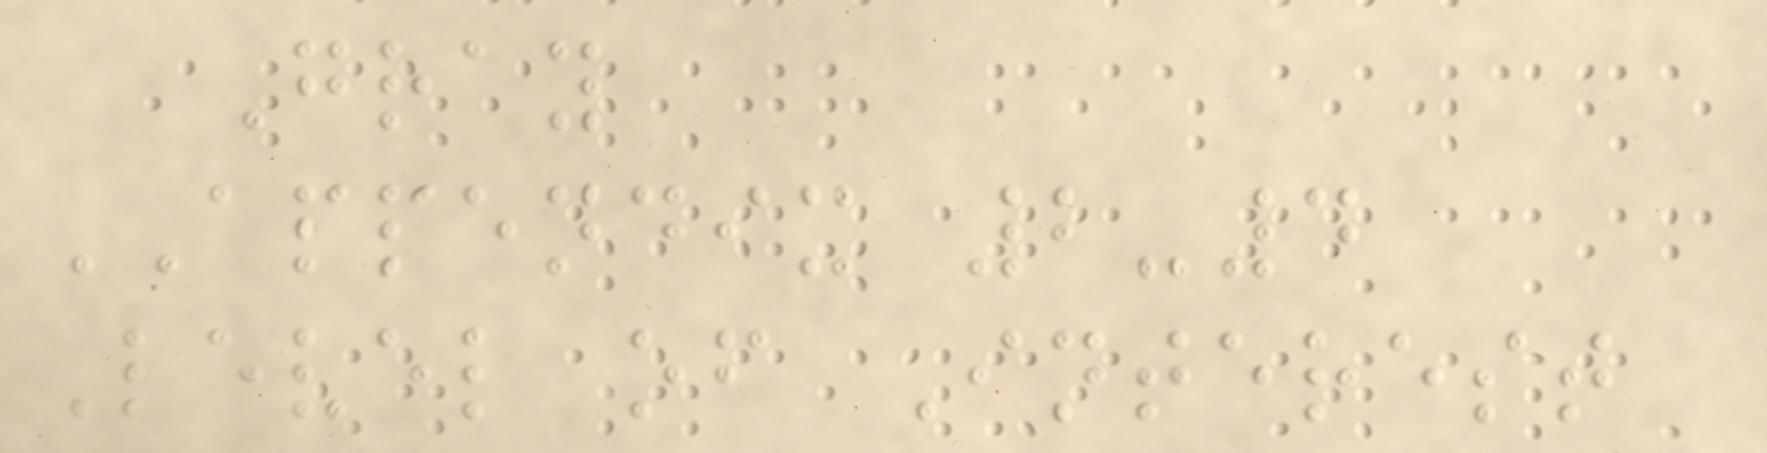Gray
APPENDIX 2-4
Level of Interest
